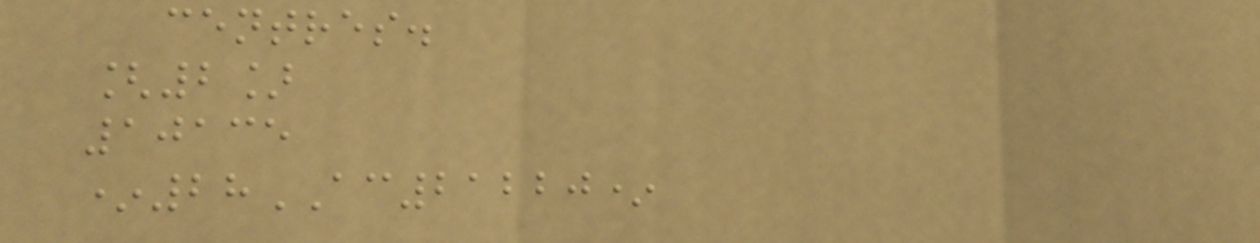centres.
[2]
10135
*28AC21220*
